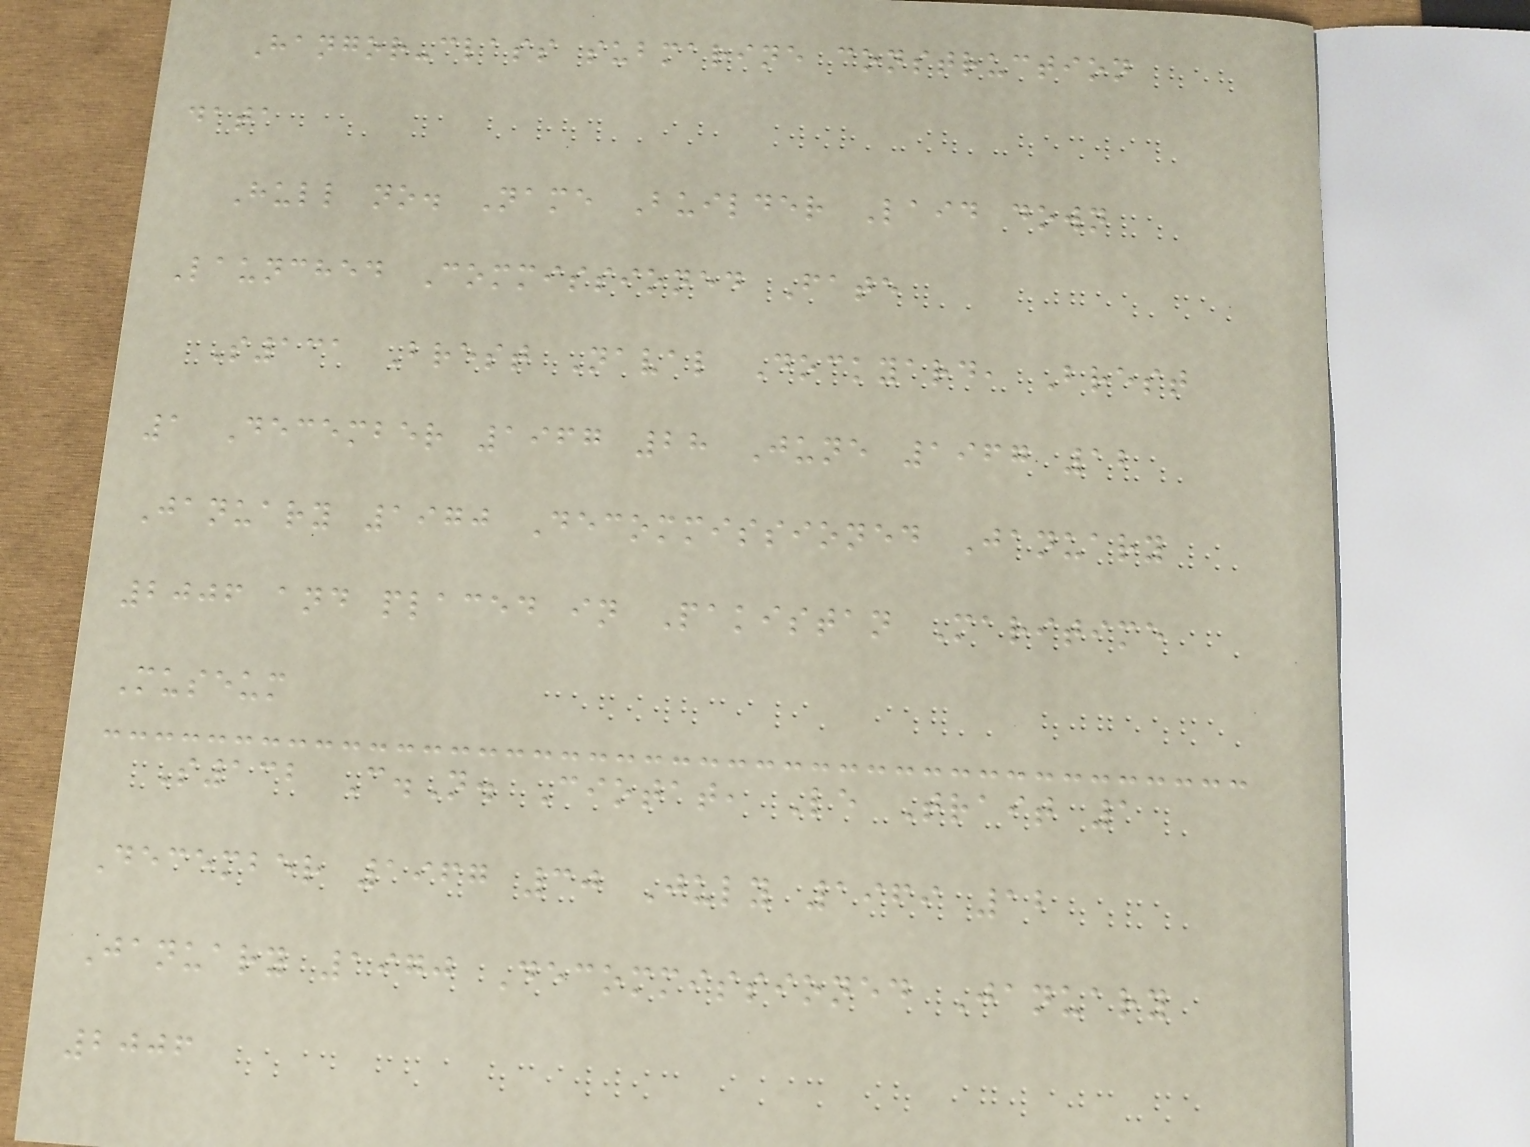Hangor-class submarine construction
data
Hull no. Name Builder Laid down
Launched Commissioned Fate
S131 Brest Naval Dockyard, Brest
1 December 1967 28 June 1967 12
January 1970 Decommissioned January
2006 and placed in Pakistan Maritime
Museum
S132 C.N. Ciotat, Le Trait 1
December 1967 30 July 1969 12
January 1970 Decommissioned January
2006
